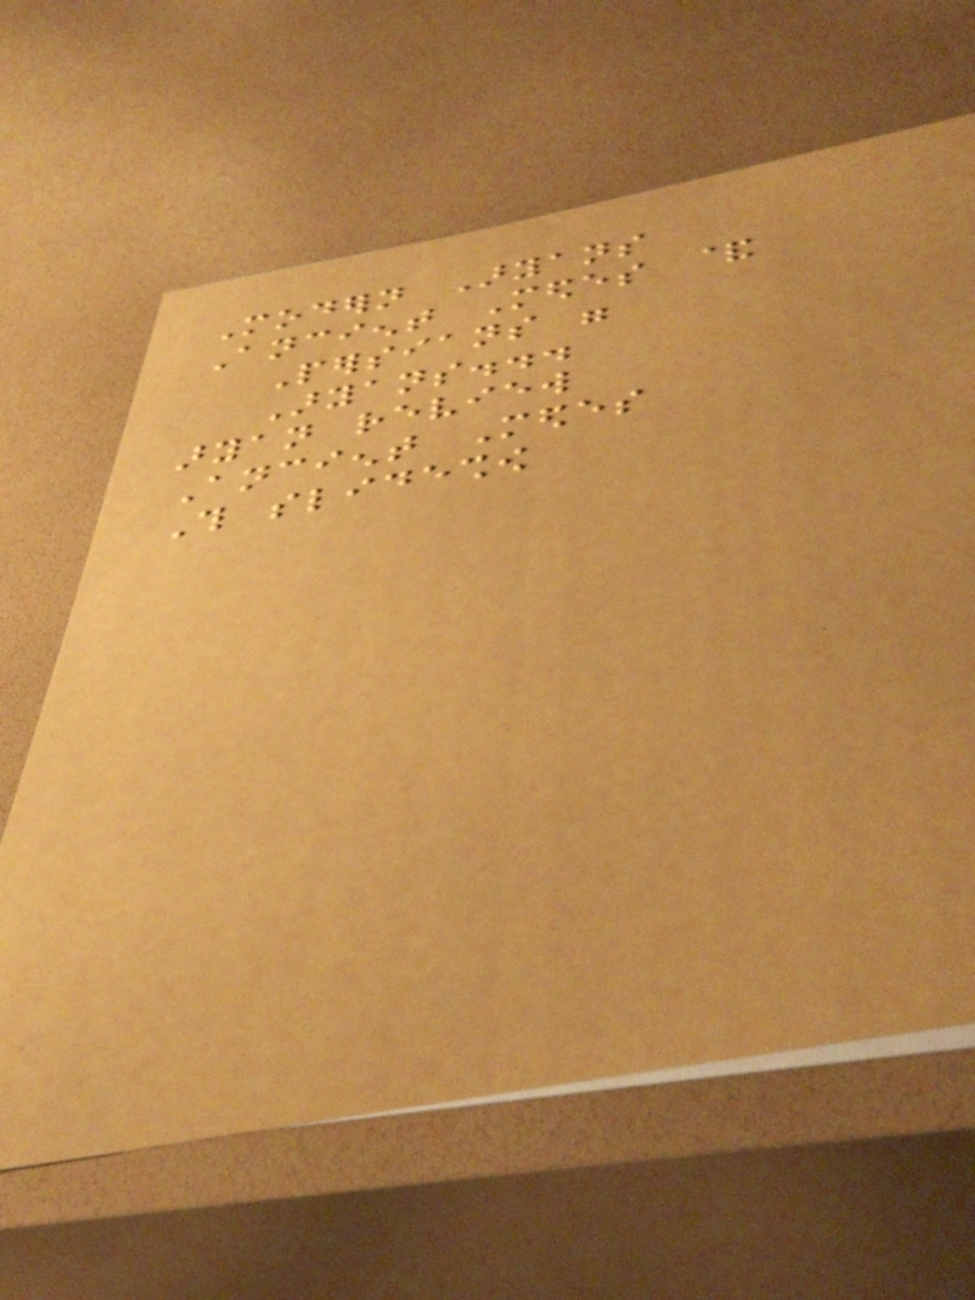Modern Aryans
Ancient Medes &
Persians were
Aryans...
aryan review
Ancient Medes
This slideshow
